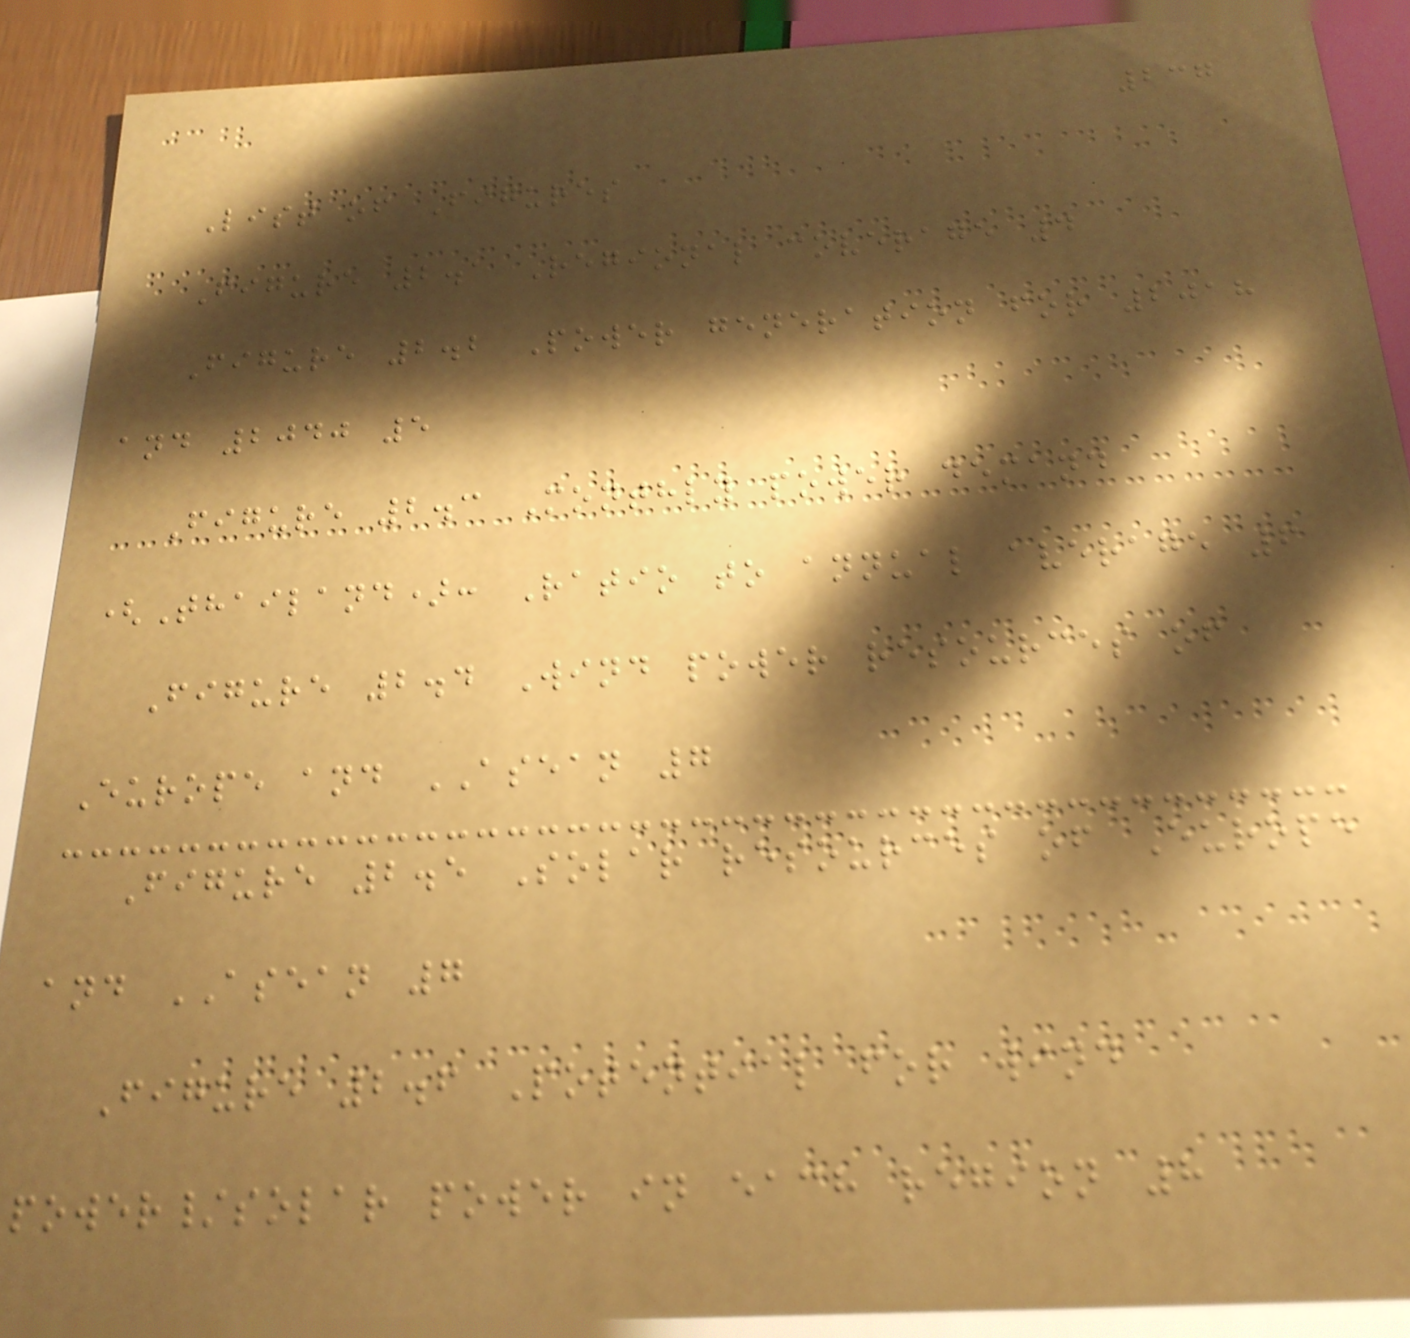237
List of Figures
Figure 2.1 Regional coverage 4
Figure 2.2 Power generation for 2018
and 2040 5
Figure 2.3 Monthly power demand
(Thailand): Ratio to annual average 6
Figure 2.4 Wind power resources of
Europe and ASEAN 7
Figure 2.5 Solar resources of Europe
and ASEAN 7
Figure 2.6 Potential for wind
power/solar power in each region 8
